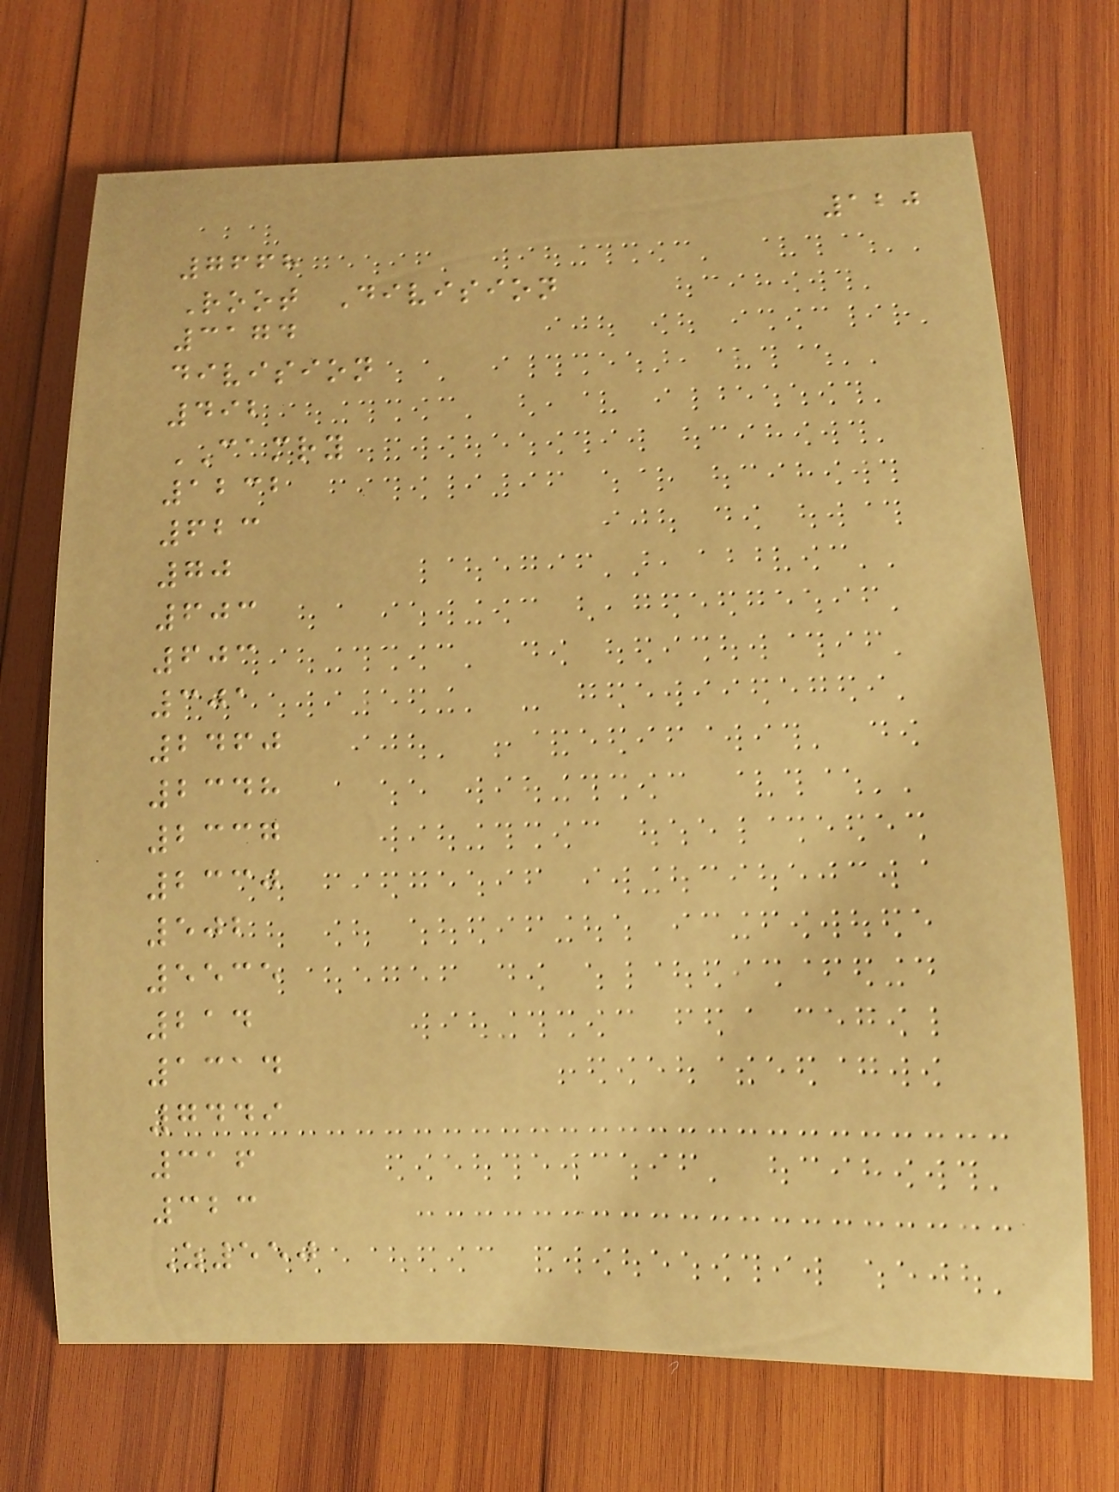120
7668
Root Division
3174
division
492
CAMRY
1232
623
70
603
603
301
2460
2348
2337
2330
502
5535
214
1314
7449
316
323
Z550
